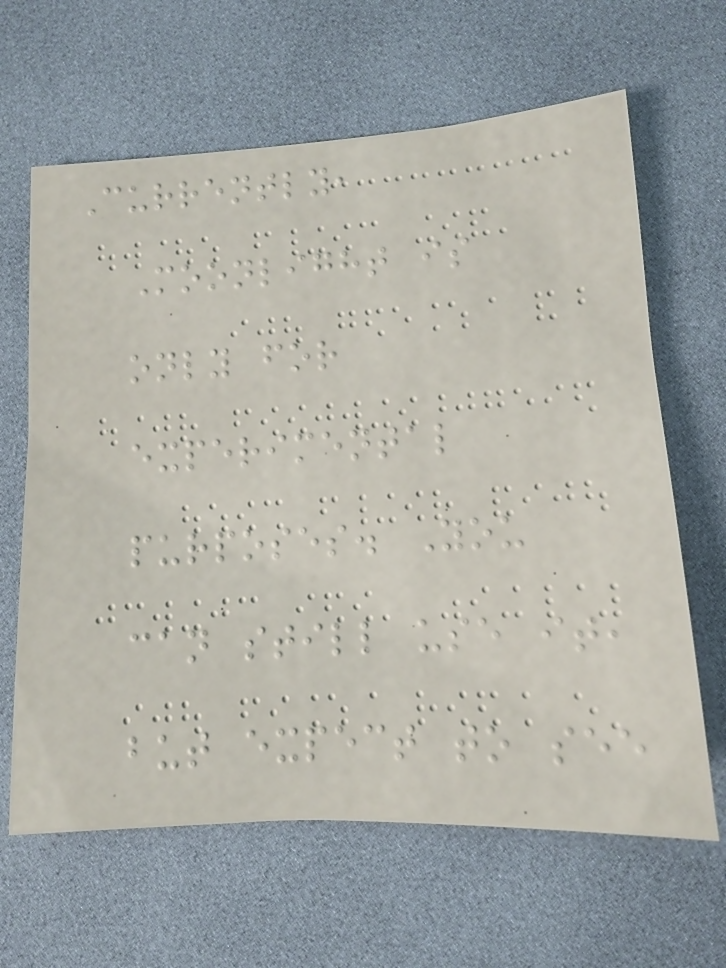Currently,
Moonlight is
only for
experimental
purposes. You
can still use it,
but expect to see
